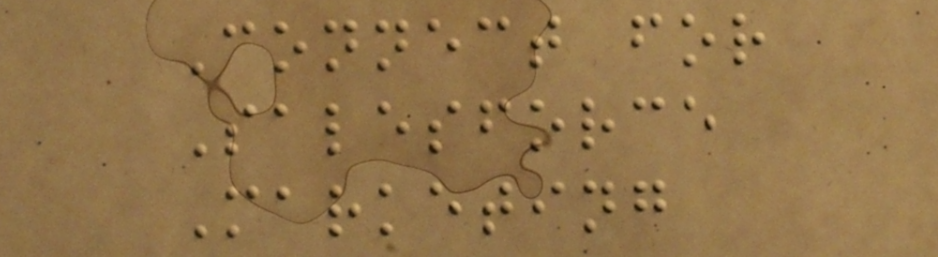Connect for
Salesforce
Marketing
